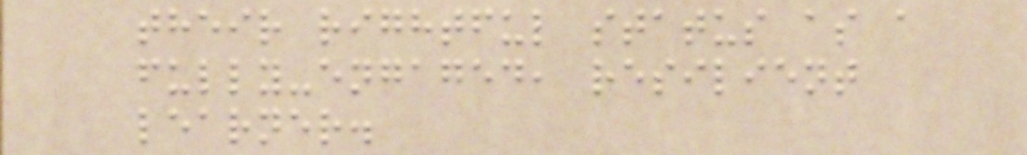their rightful status as a
fully-engaged, resilient
learner.
